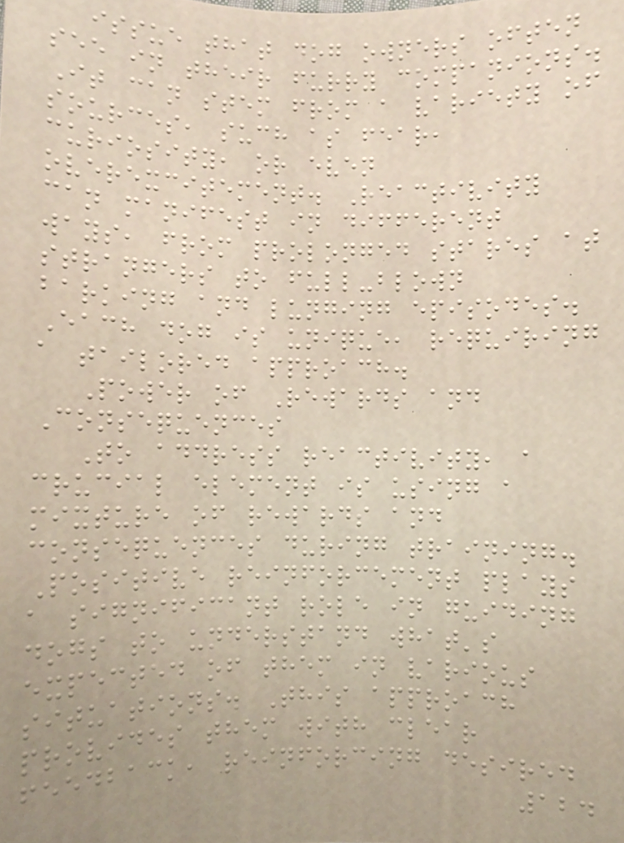issue that dog owners often
see in their furry companions.
It can stem from a variety of
sources, such as fear,
curiosity, or even
overexcitement. Reactivity
can manifest in different
ways, from prolonged stares at
strangers to full-blown
barking and lunging episodes.
Each dog is unique, requiring
a tailored approach.
Power of Rewards and
Consequences
To address reactivity, a
crucial element is using a
mixture of rewards and
consequences during training.
Positive reinforcement plays
a significant role in guiding
dogs to understand what's
expected of them in various
situations. This approach
provides them with clear
feedback, reinforcing desired
124
